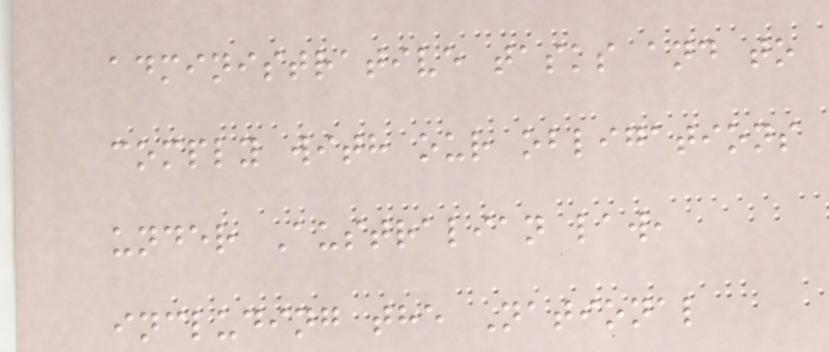administrative tasks and to
comply with our obligations
under Australian law,
including the National
